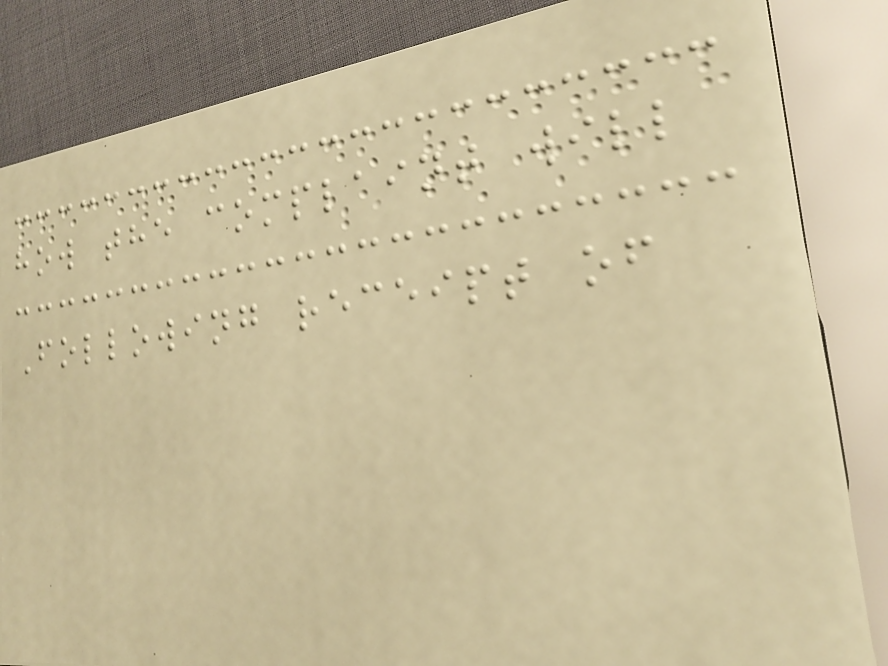how the complaint will
Following receipt of
